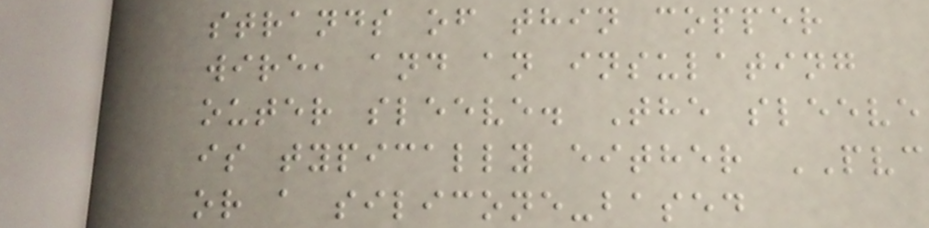strands of thin copper
wire, and an insulating
outer sleeve. The sleeve
is typically either PVC
or a silicone-based
